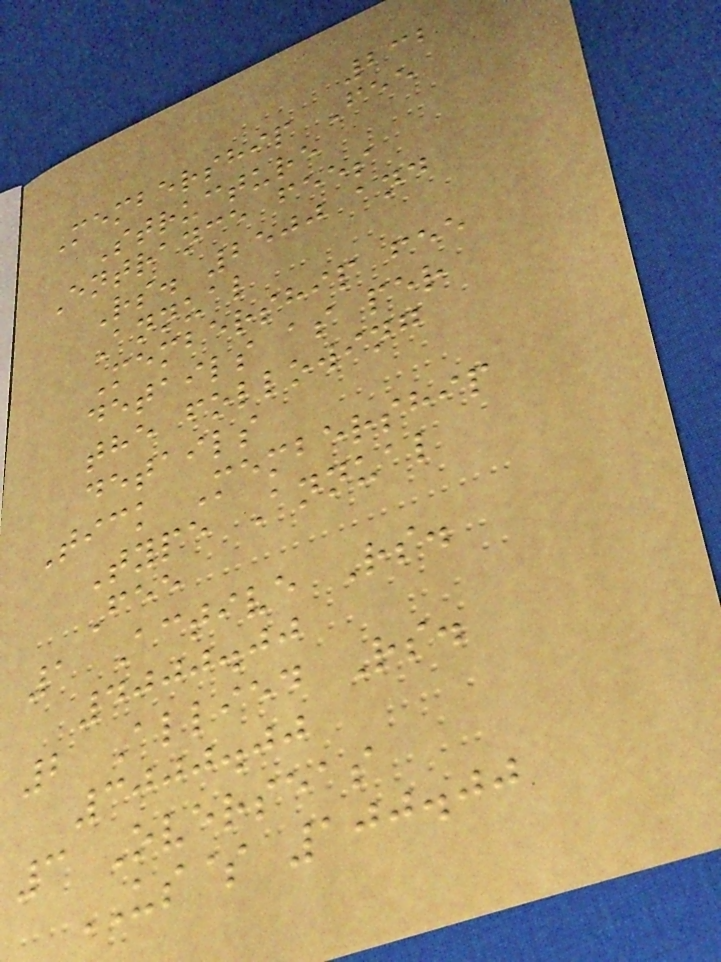232
Membership Fee
Structure
Entrance fees
Rs. 2500 and
Annual
Membership fee
details as per
the following
details
Tick Membership
Type Annual
Fee
1 Active Rs.
4000.00
2 Allied Rs.
3000.00
3 Overseas
US$ 100.00
